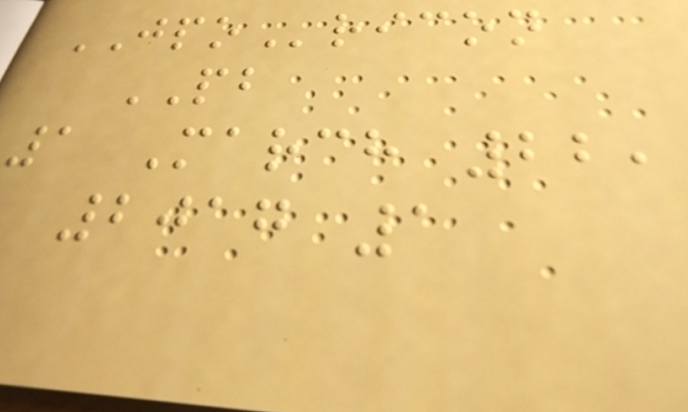JPOricon
PB
1 March 22,
2017 1
